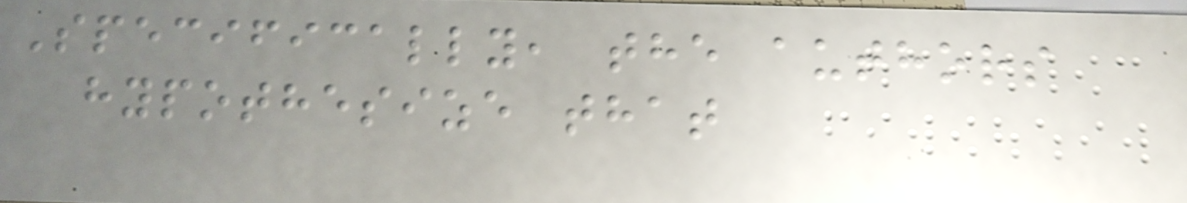Specifically, the authors
hypothesize that
